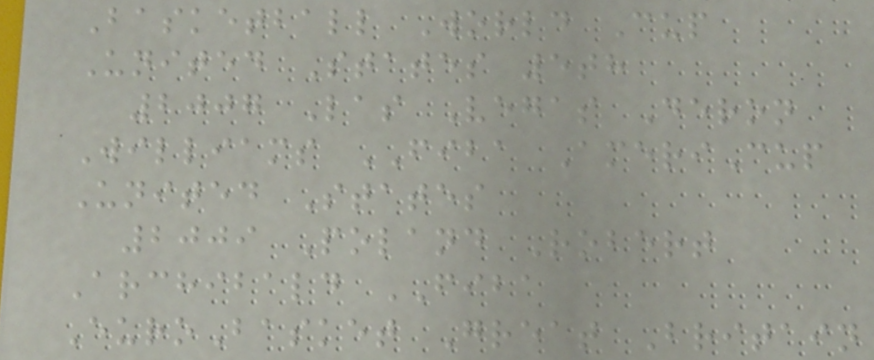Basketball World Cup
United States 5th
2007 Las Vegas Deron
Williams FIBA AmeriCup
United States
2009 Poland Robert
Archibald FIBA
EuroBasket Great Britain
